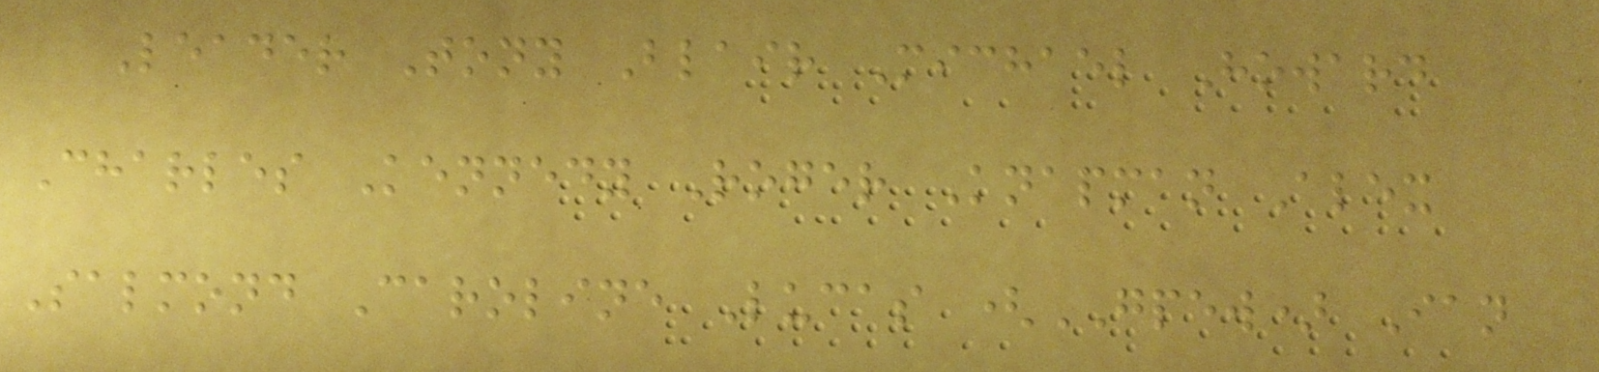Leader Tony Blair Michael Howard
Charles Kennedy Roger Knapman Alex
Salmond Caroline Lucas (GPEW) Ian
